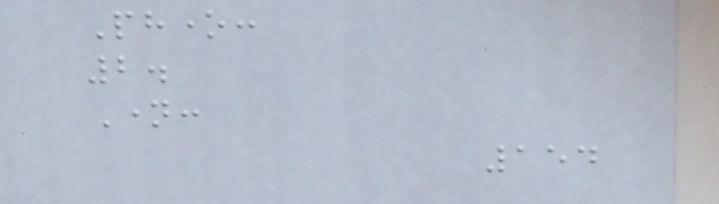Phone:
2.
Name:
154
